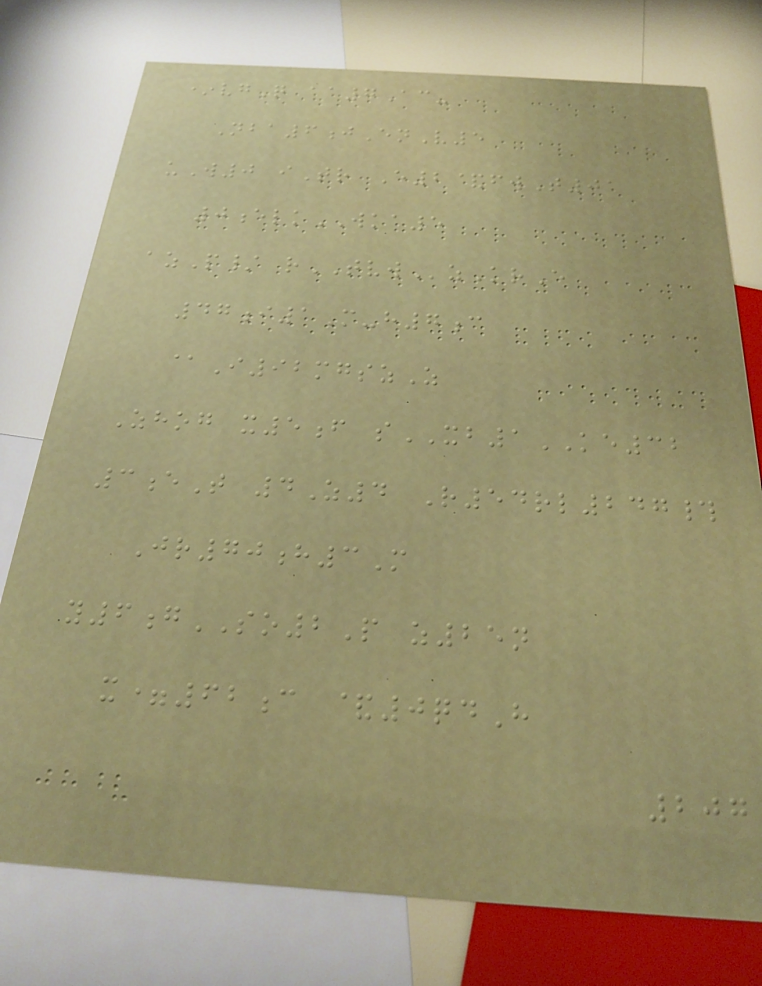*vgQ aa7Ac-
Nba6jEnV5
uW0 iTr E2&fwT01
0elkWKA5
azP/ rTVWzKrE
47i1M-h7c
@I92mgszZ
Zhog x5f sXB1KE32
3eT 4Z4 R54rl247#
Jr70h3M
y6gSO2P z25n
x=62c &0qdH
207
